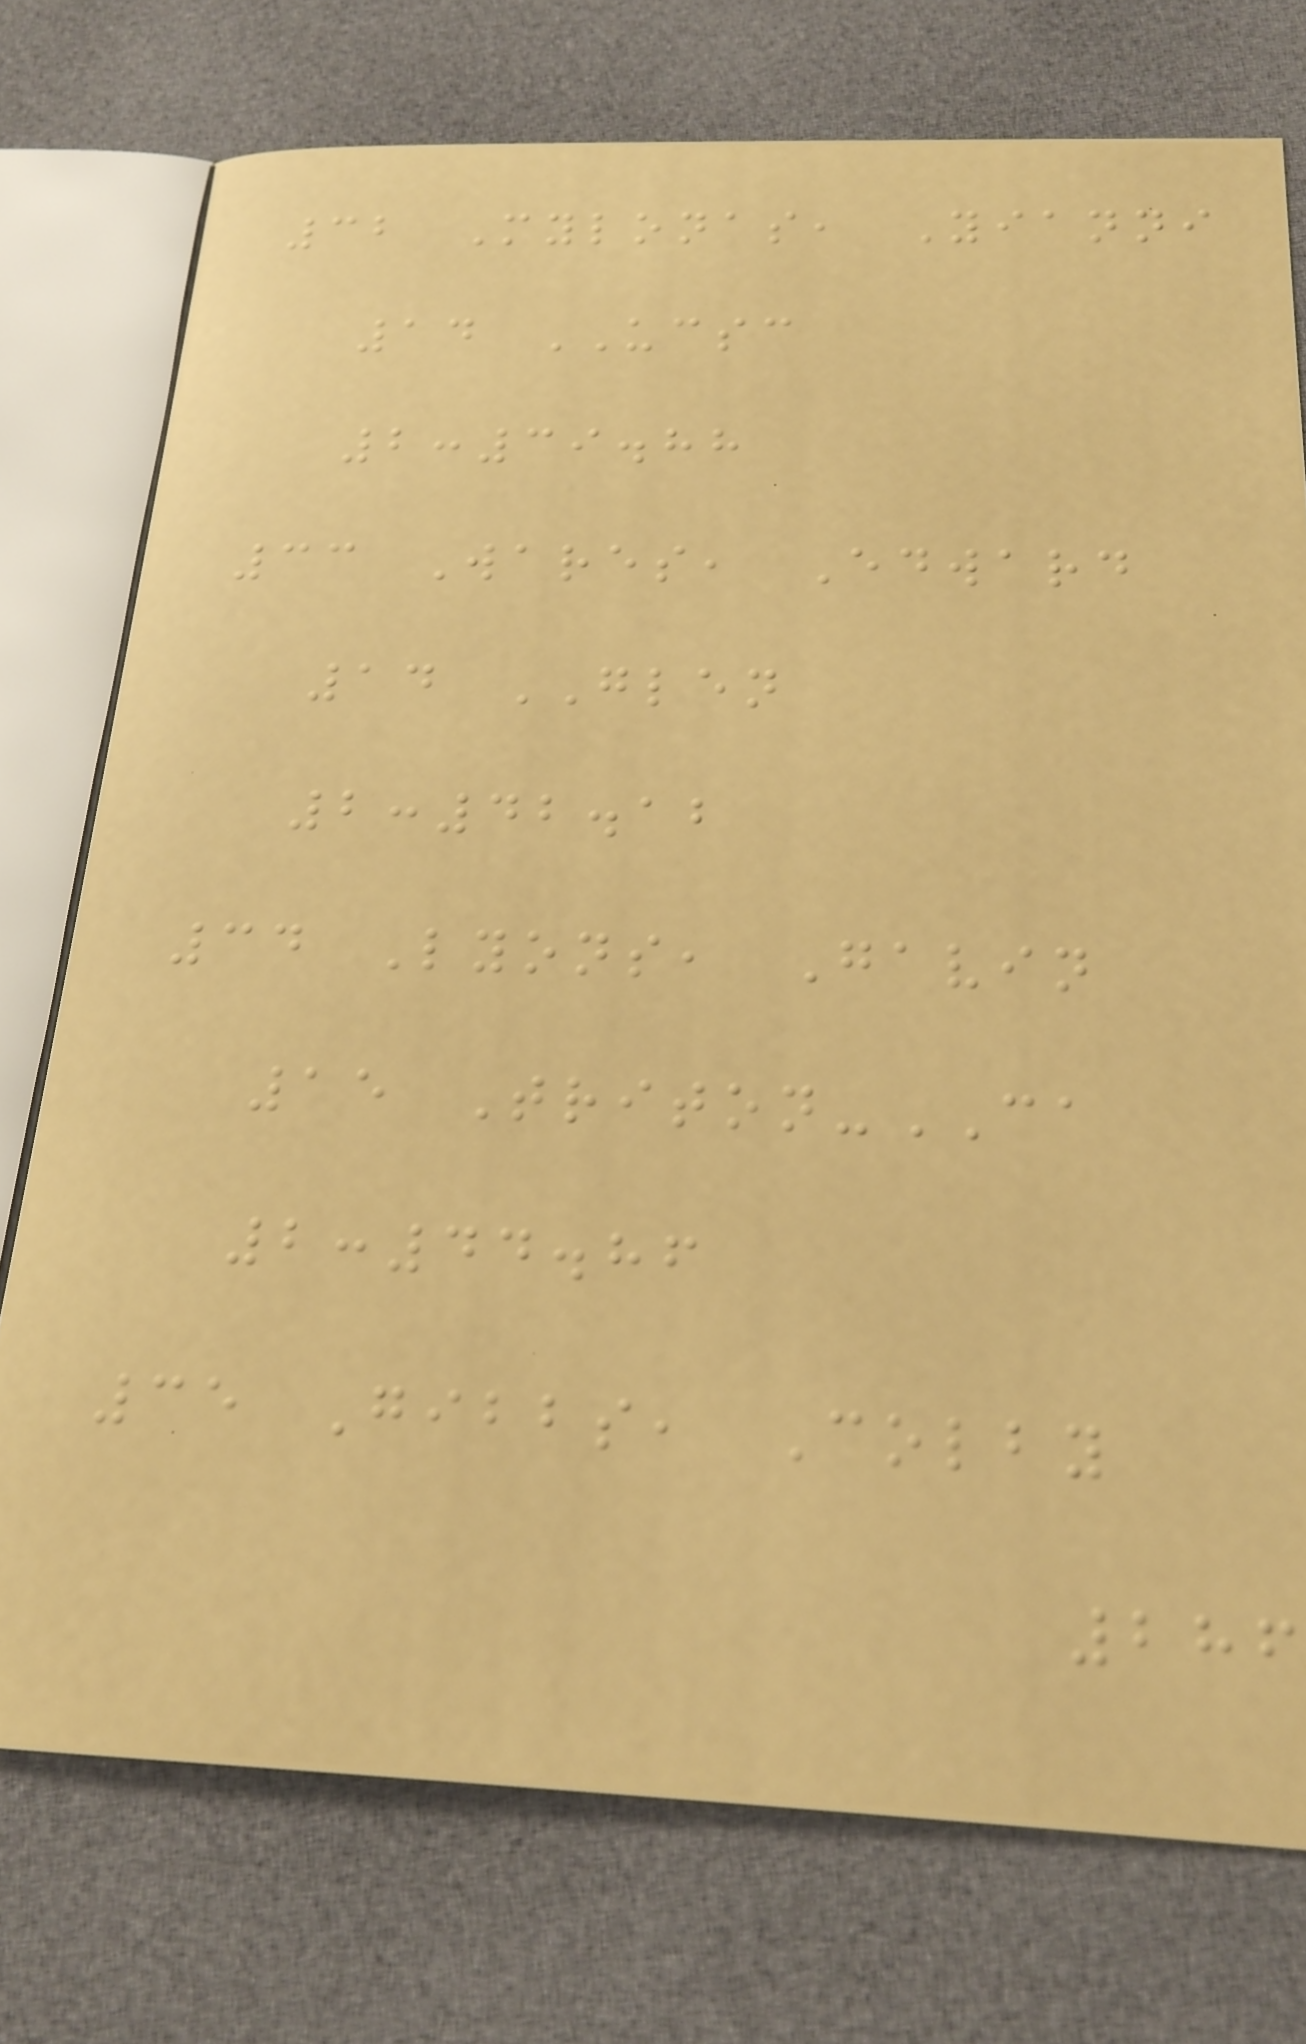32 Mylonas, Yianni
14 UCSC
2:39.88
33 Wares, Edward
14 GLEN
2:42.12
34 Lyons, Gavin
15 Triton-CA
2:44.86
35 Gibbs, Colby
286
